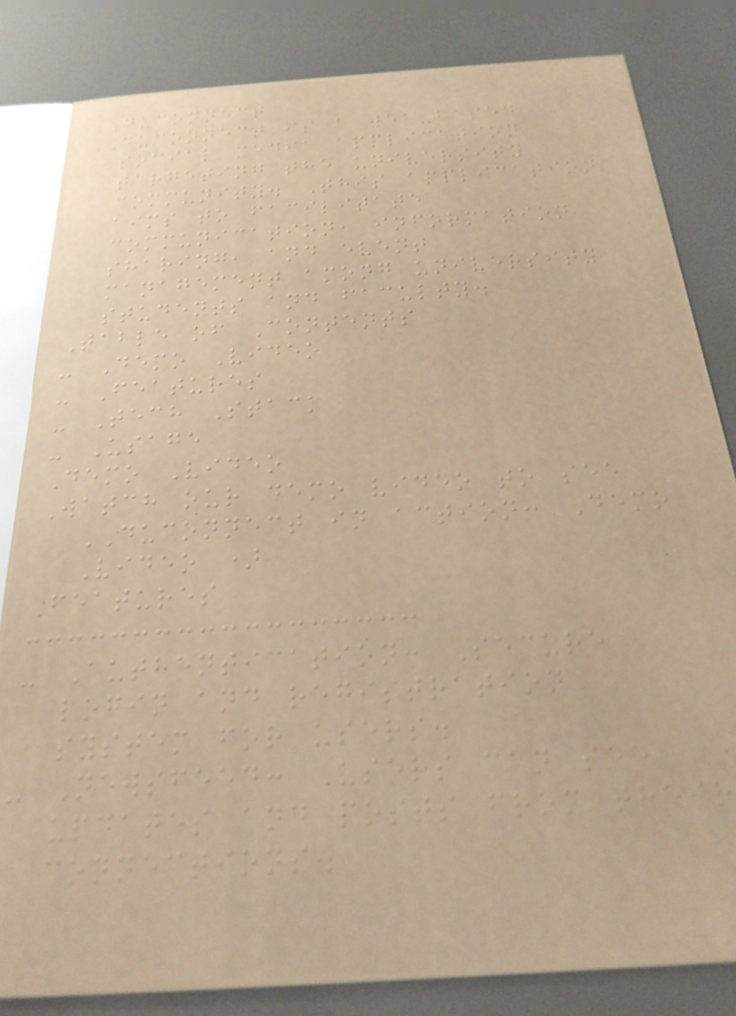DUCONNECT
DUCONNECT is a web-based
social media application
targeting the university
community. This application
aims to facilitate
communication, information
sharing, and event
management among university
students and faculty.
Table of Contents
- Demo Video
- Features
- Tech Stack
- Usage
Demo Video
Watch our demo video to see
DUCONNECT in action: Demo
Video )
Features
- Authentication: Secure
login and registration
system for users.
- Newsfeed: Users can see
updates and posts from their
connections.
